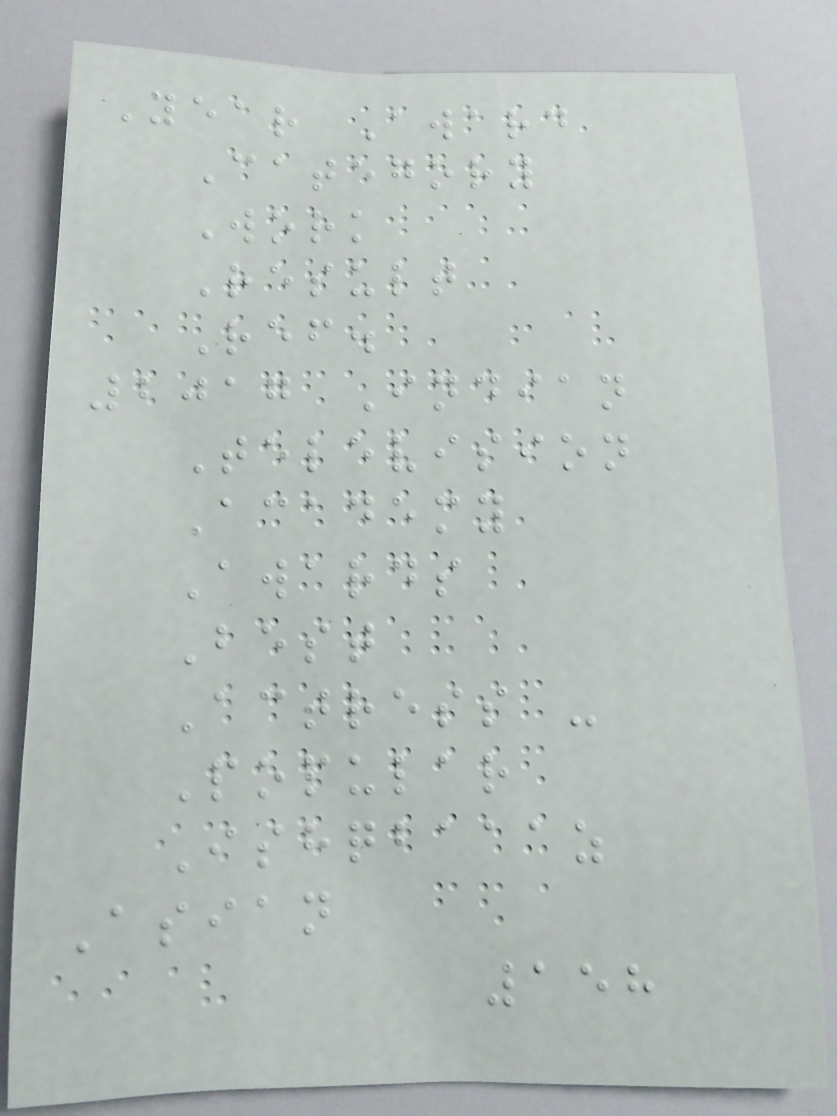Year Award
Category
Work
Result
Ref.
2017 Indian
Television
Academy
Awards
Best
Actress -
Popular
Ishqbaaaz
Asian
158
